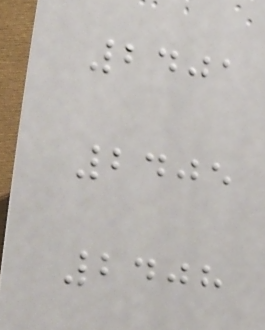2401
2405
2408
